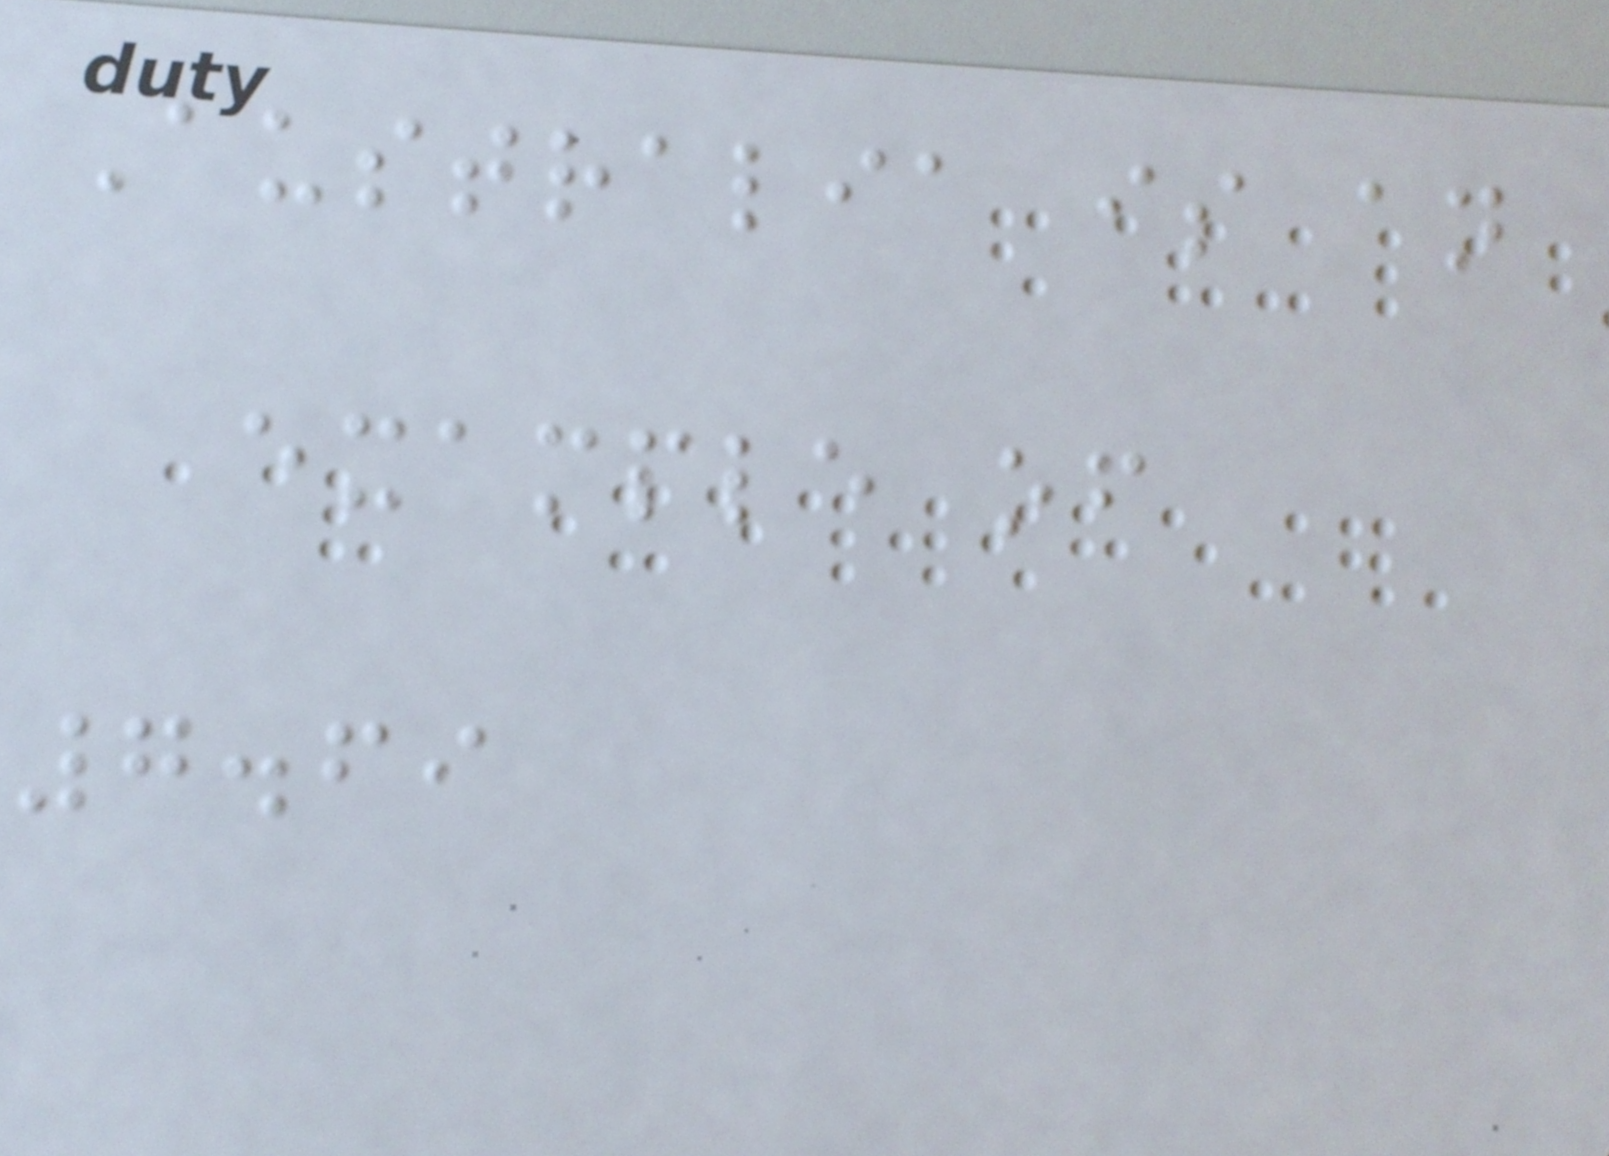Australia is an
example of
7.69
